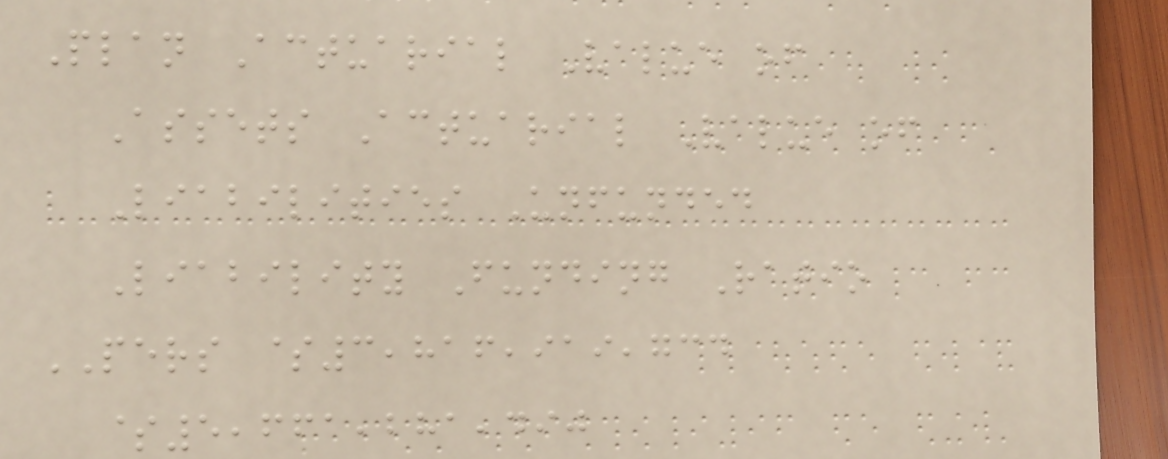Plan Actuarial Value of
Assets Actuarial Value of
Liabilities Unfunded
Liability Funding Ratio
PERS $3,816,919,734
$5,661,281,490
